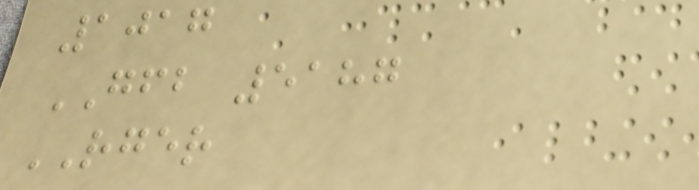1017
GFB 5187
RGER
